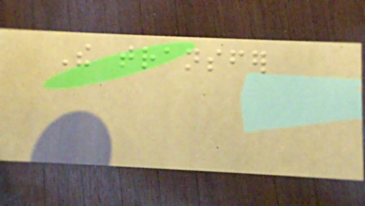The transfer
